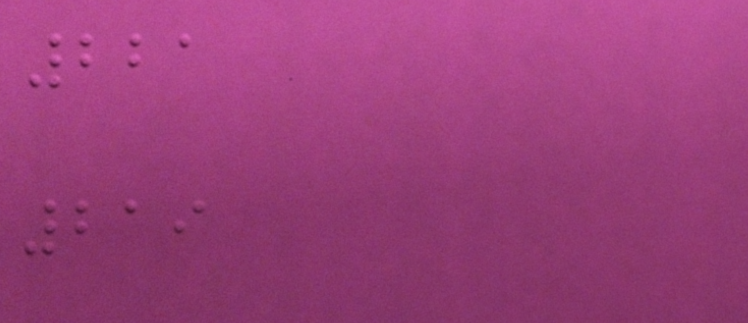221
219
